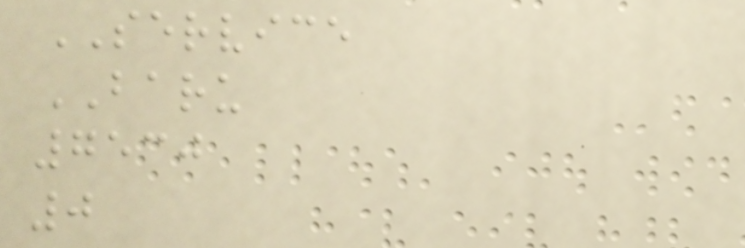SERVICE
BARU
7530
0
